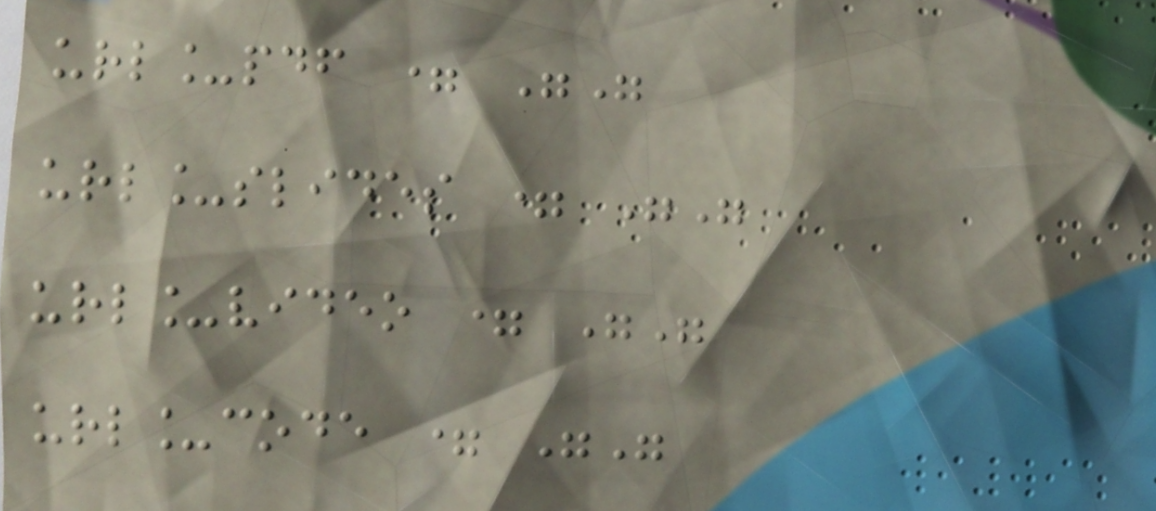url_pdf = ""
url_slides = ""
url_video = ""
url_code = ""
